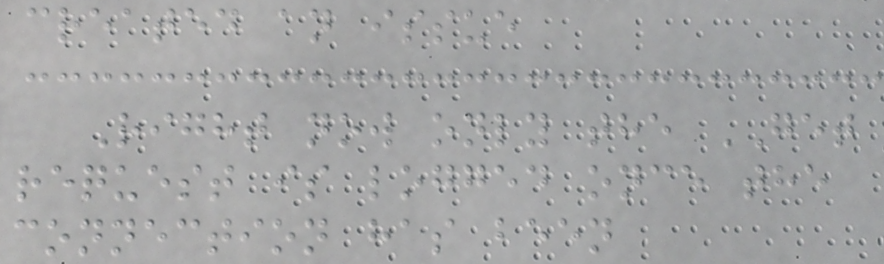created an issue
Right now only the GET
request is logged once the
connection has been
